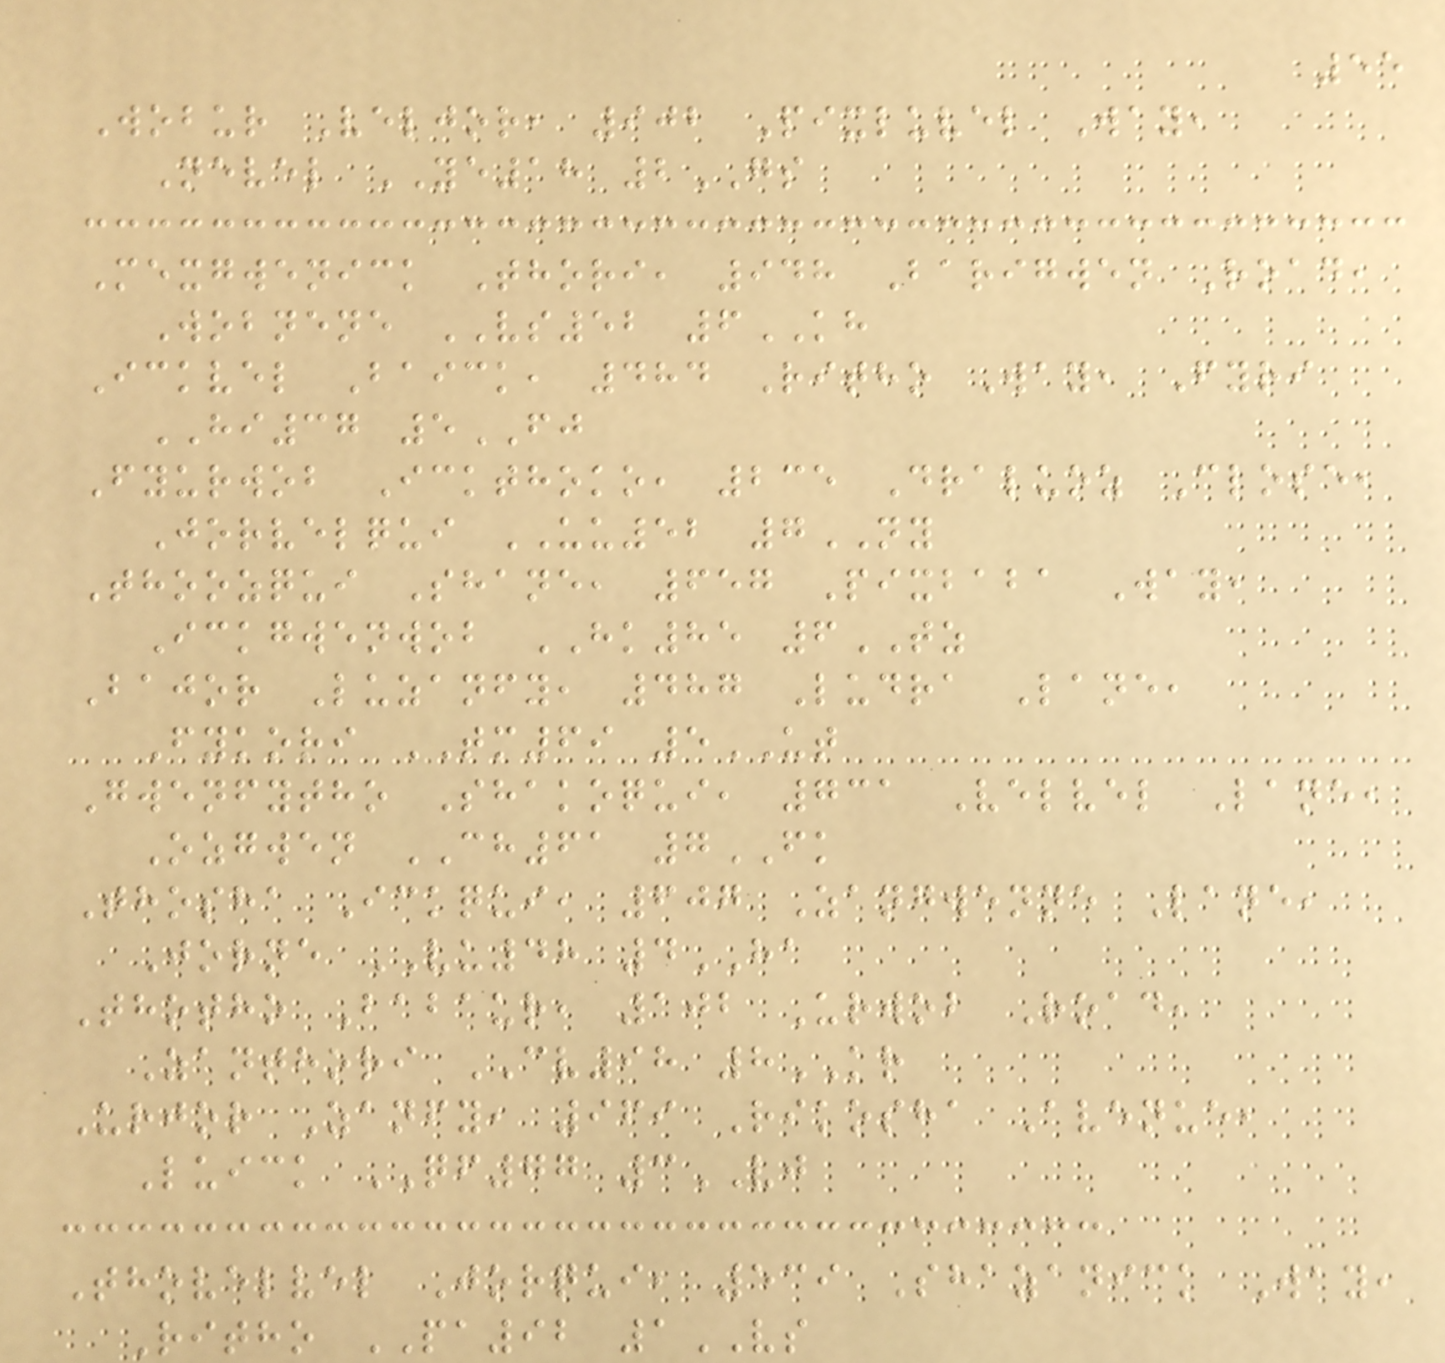55
Wobur Veljor, 902 Pixluvel Way,
Nevel YE18 2GS
Mexgwenick Thori, 948 Barigwen Road,
Wobnene VS52 6KH
Ickvel Baick, 484 Ritho Way, Fyri
HI37 5FJ
Fyurwob Ickthoko, 235 Draluoz Close,
Jorvelqui UU52 7NY
Thoozqui Shane, 657 Pixbaba Way,
Ickgwenwob HK85 6TZ
Bajor Luzanfy, 487 Ludra Lane,
Fykori TM69 5UT
Gwenfytho Shakoqui, 731 Velvel Lane,
Ozgwen CH61 7FK
Thosha Ickqui, 607 Zangwenne Lane,
Jorne VU48 4HA
Thotho Babaur, 102 Urwob Road,
Zanthori CV98 8KR
Urjor Zanfy, 969 Rikosha Avenue,
Luick QF77 3VJ
Thovelvel Jorqui, 539 Shazanick Way,
Ritho PA92 1VS
